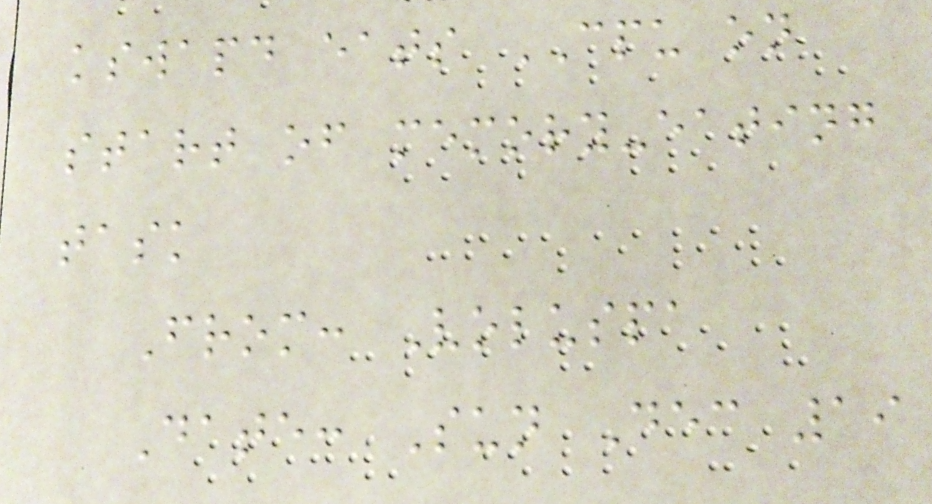kswapd eats CPU on
start of memory-eating
task
From: Voluspa
Date: Sun Dec 19
